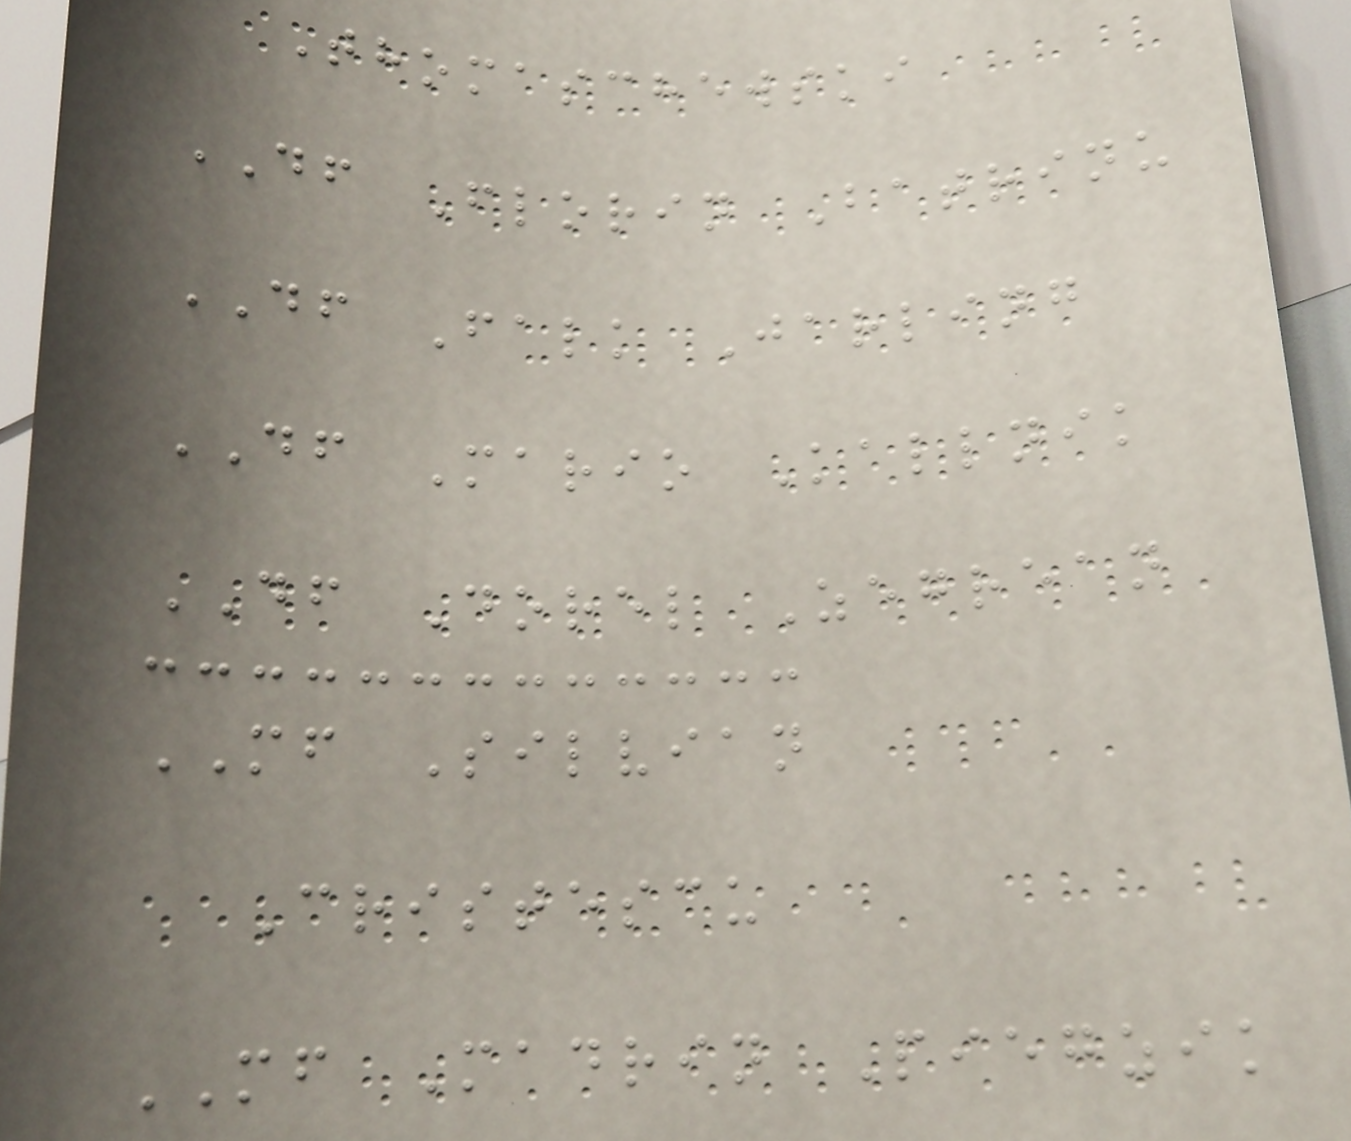Thomaschewski
DF Florin Batrinu
DF Falk Jarling
DF Mario Kallnik
DF Dorel Zegrean
MF Silvian
Cristescu
MF Madrin Piegzik
